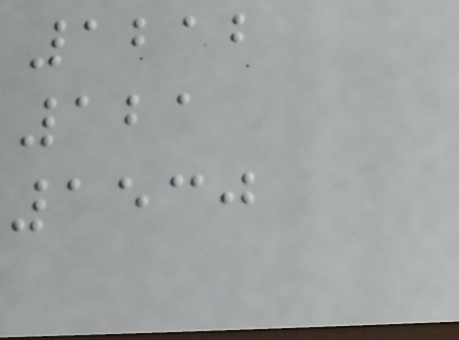1212
121
1530
